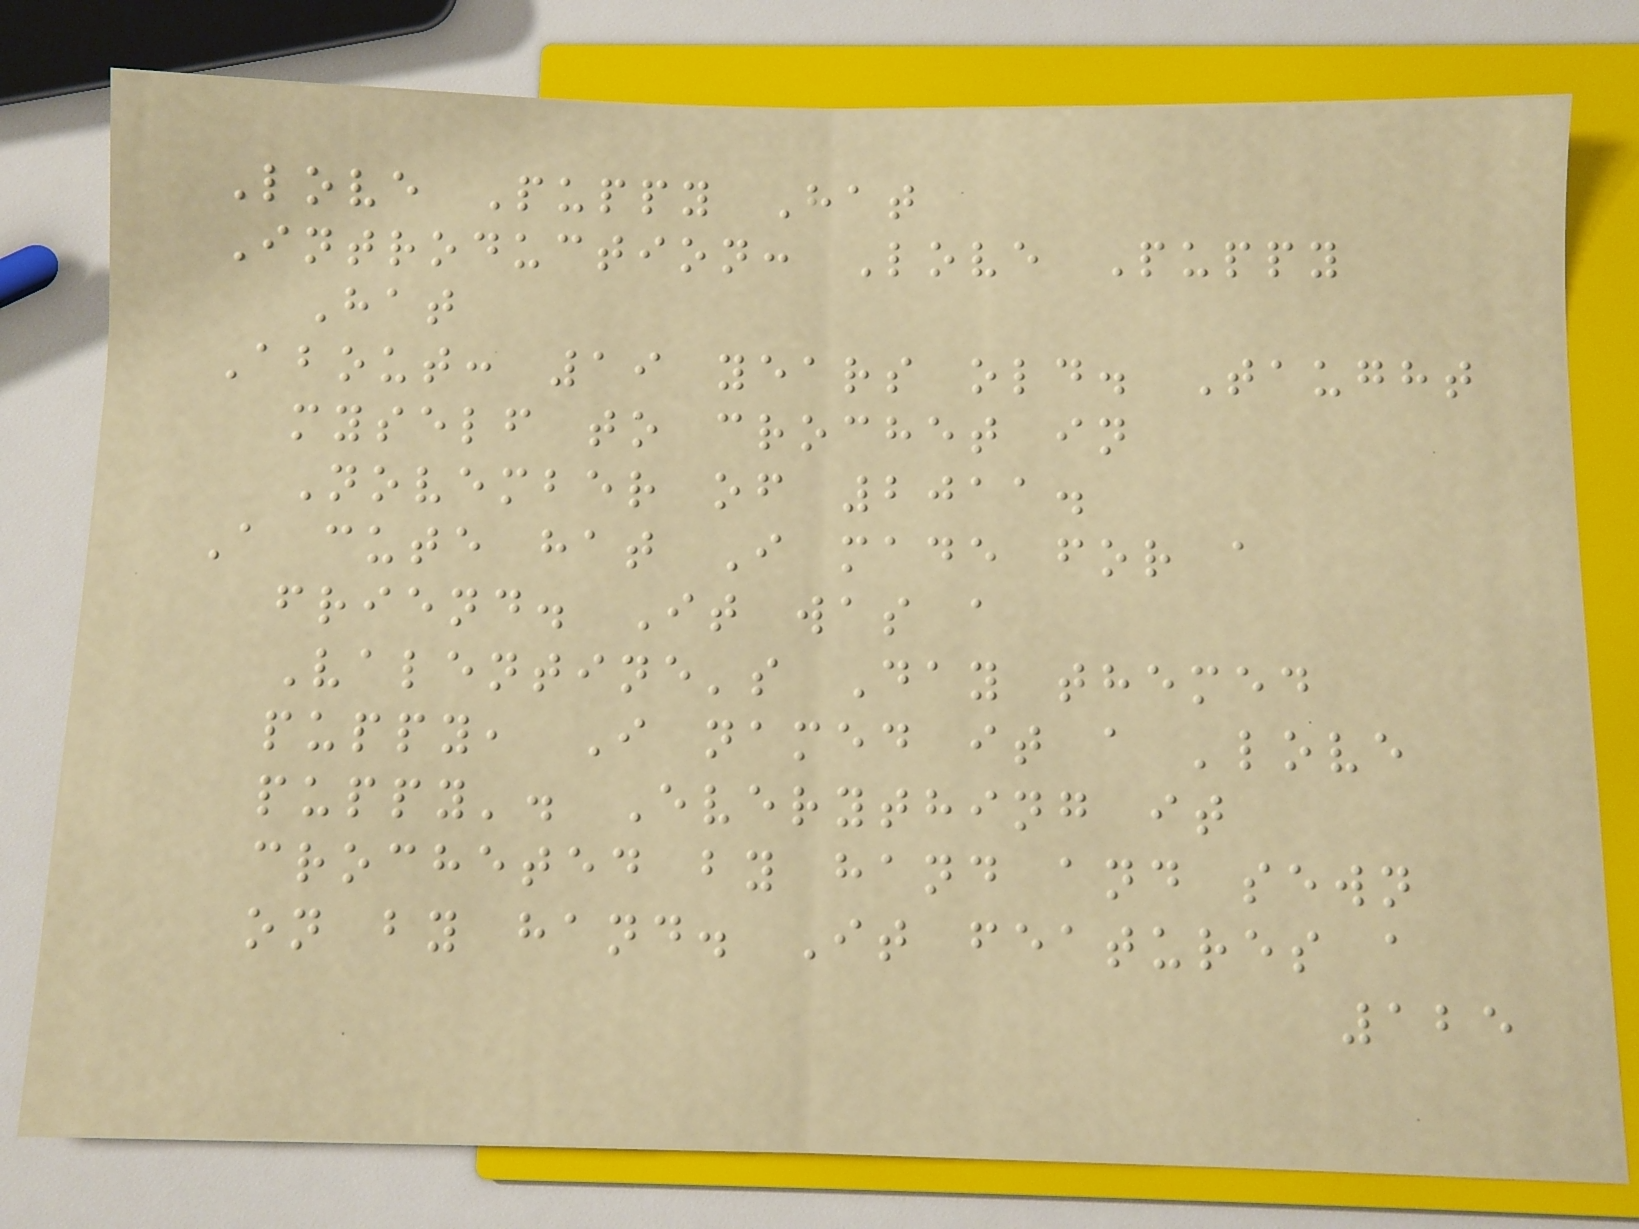Love Puppy Hat
Introduction: Love Puppy
Hat
About: 19 years old. Taught
myself to crochet in
November of 2011.
A cute hat I made for a
friend. It was a
Valentine's Day themed
puppy, I named it a 'love
puppy'. Everything it
crocheted by hand and sewn
on by hand. It features a
125
